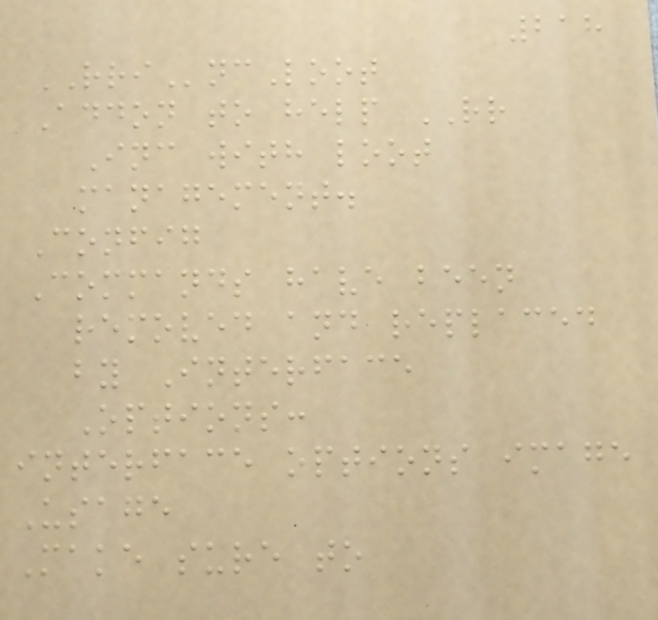218
RRIncLoot
Addon to help RR
Inc with loot
management.
Config
Commands have been
removed and replaced
by Interface
Options:
interface options image
Usage
Make sure to
